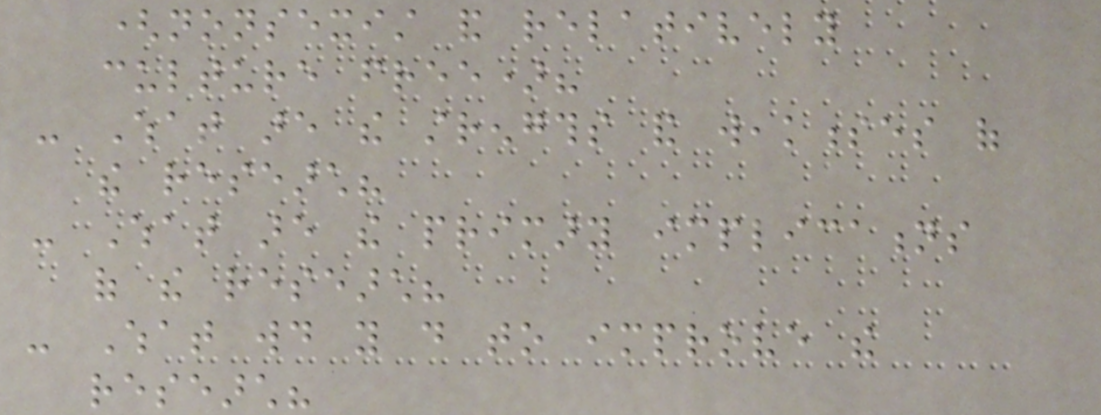(nonsexist and relatively
culture free)?
- What are the strengths and weaknesses of
the research?
- What are the primary implications
of the research?
- What would you do to improve the
research?
